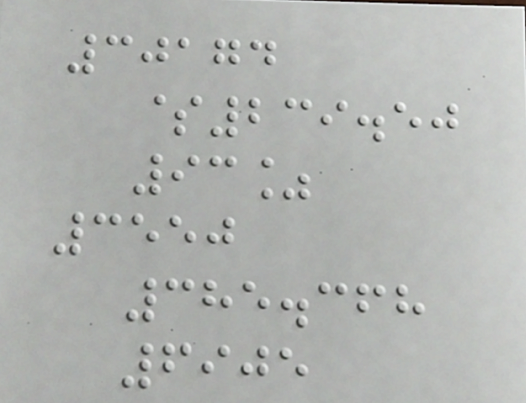30174
$239.50
93%
3550
385.368
6905
